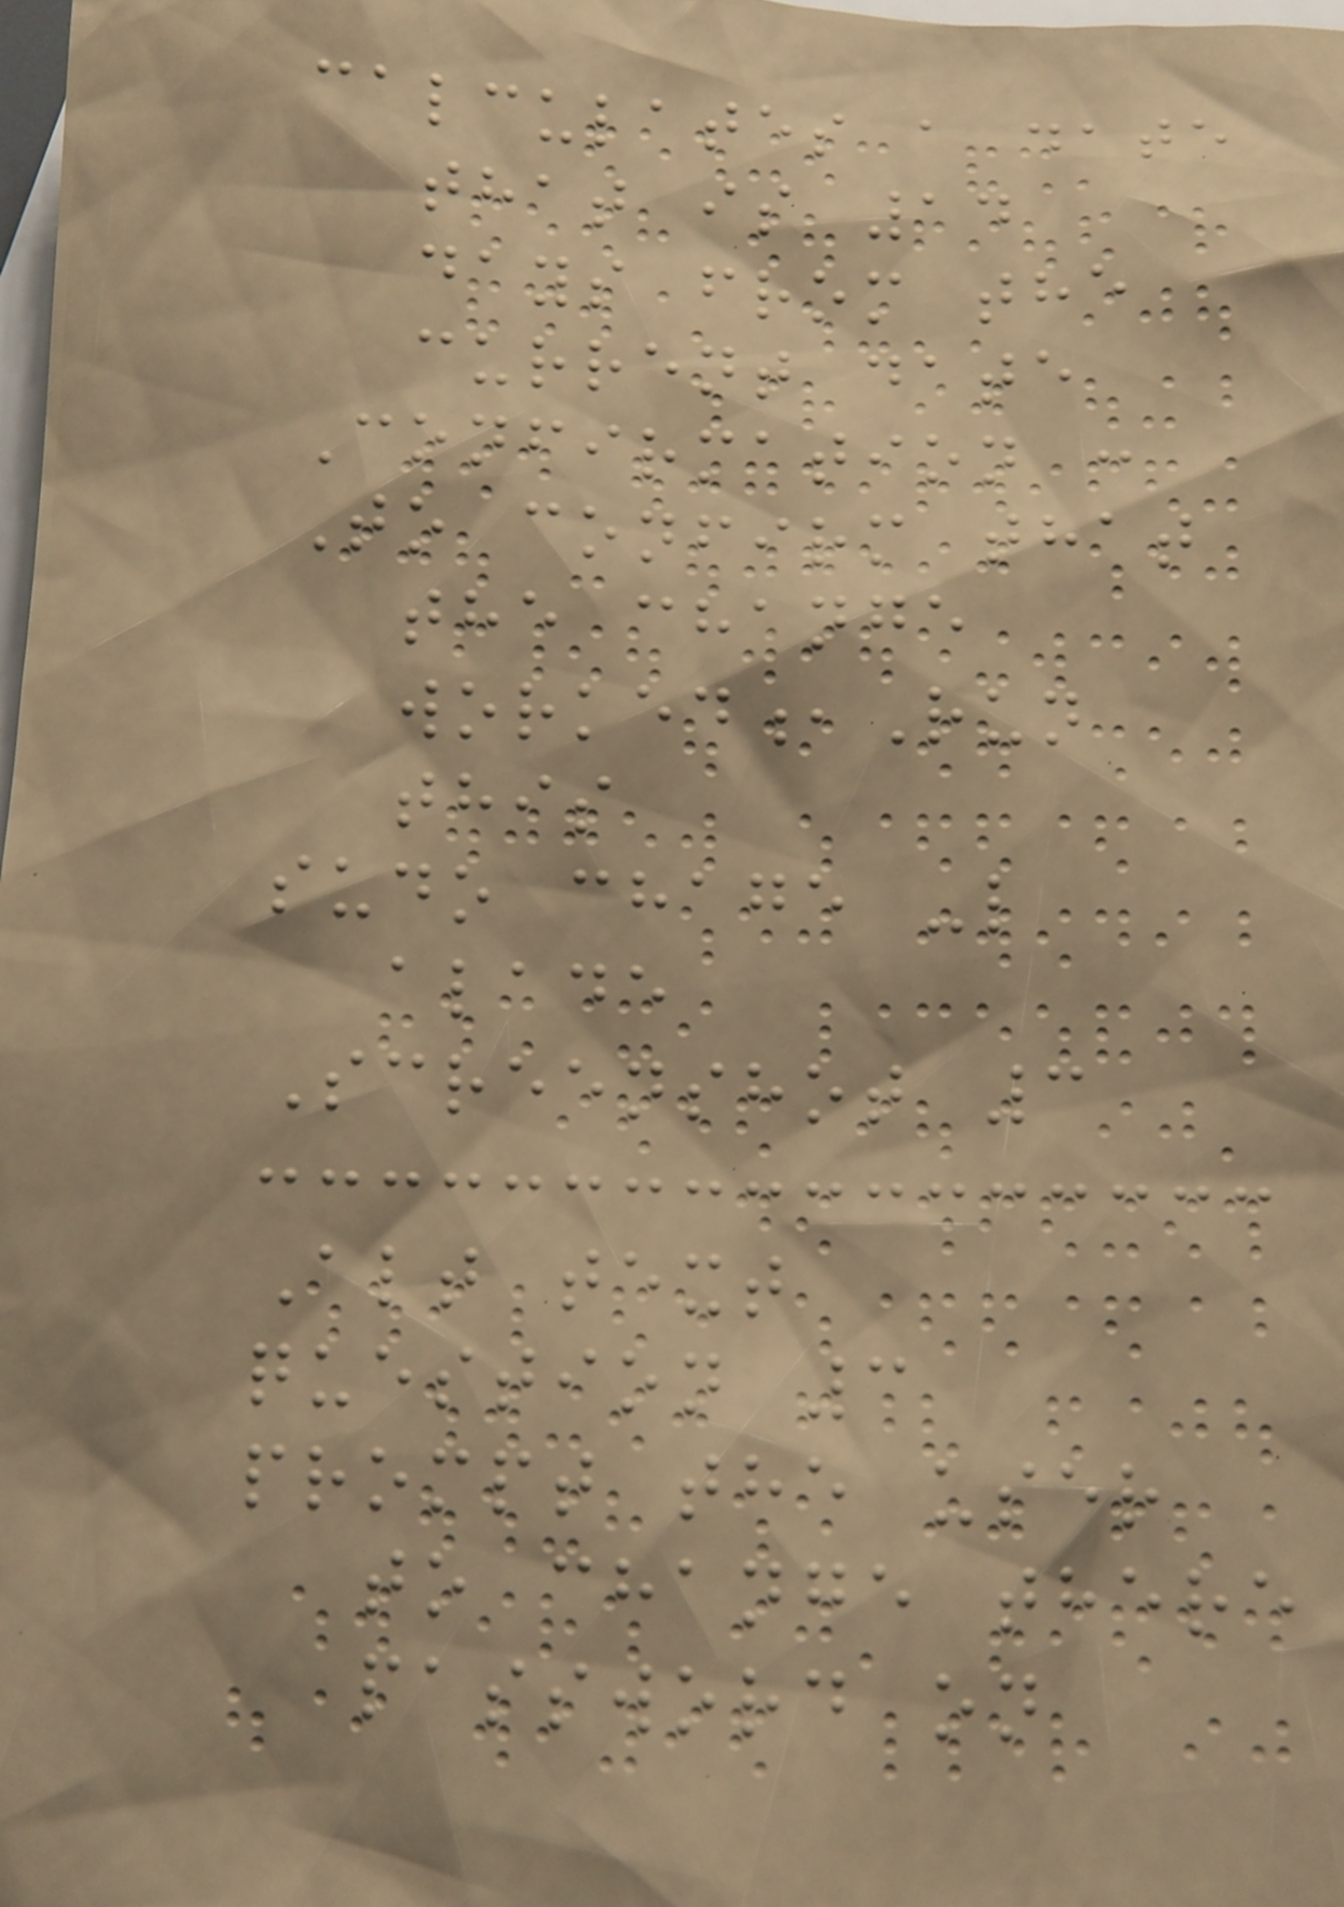calculates a date
that is 14
days from the
current date
Confirmation :
To confirm that
the change
worked,Run
this
sudo chage -l
alade
Screenshot 3
Alt text
question 3
prompt the user
to change there
password on
